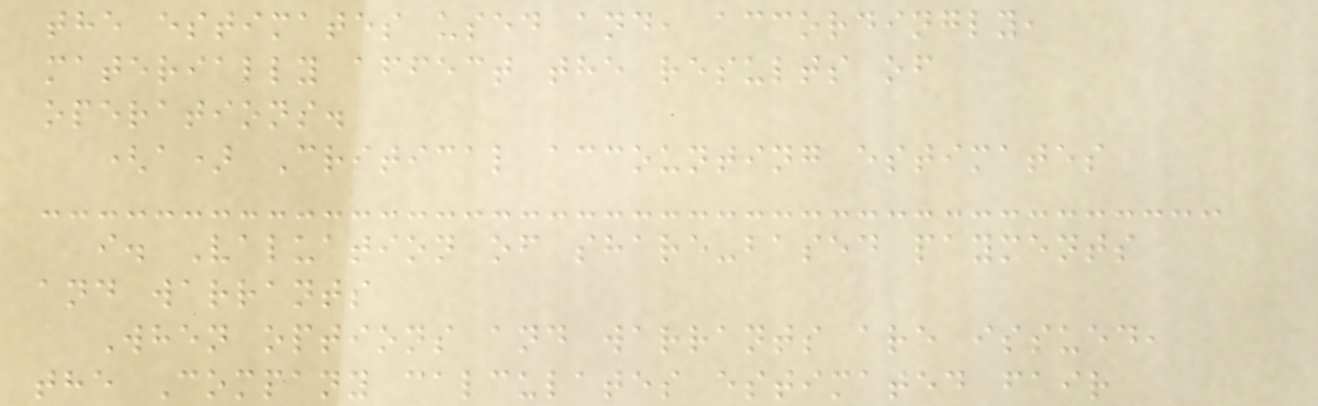the estimates used and, accordingly,
materially affect the results of
operations.
(a) Critical accounting estimates
i. Valuation of share-based payments
and warrants
When options and warrants are issued,
the Company calculates estimated fair
